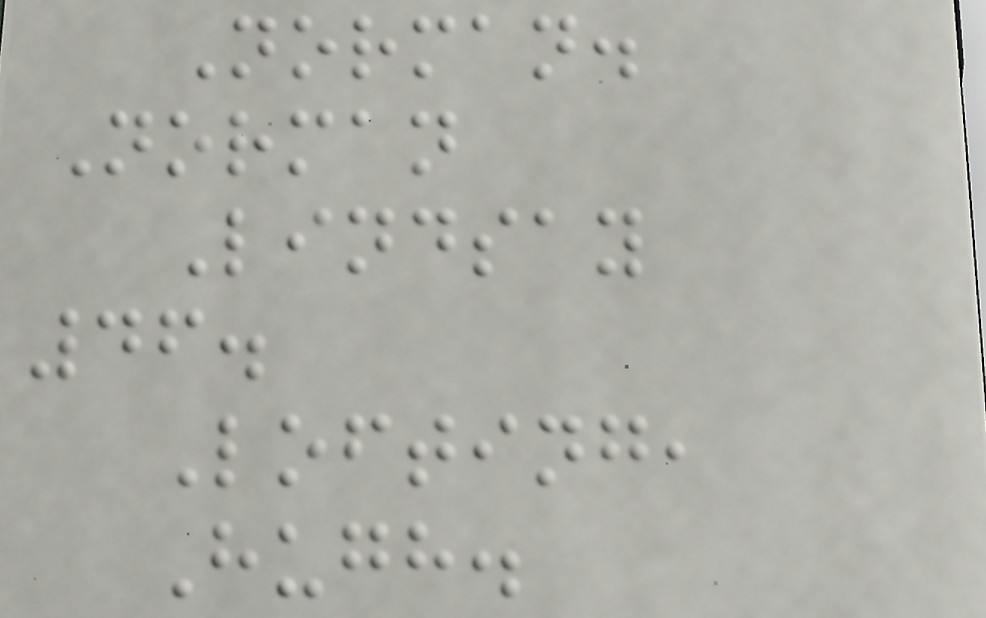Norman.
Norman
Lindsay
46.
Lofting,
Hugh.
